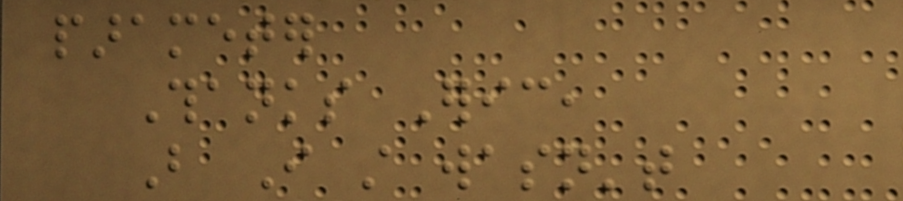parameter
Thanks Eric,
But I still wasn't
